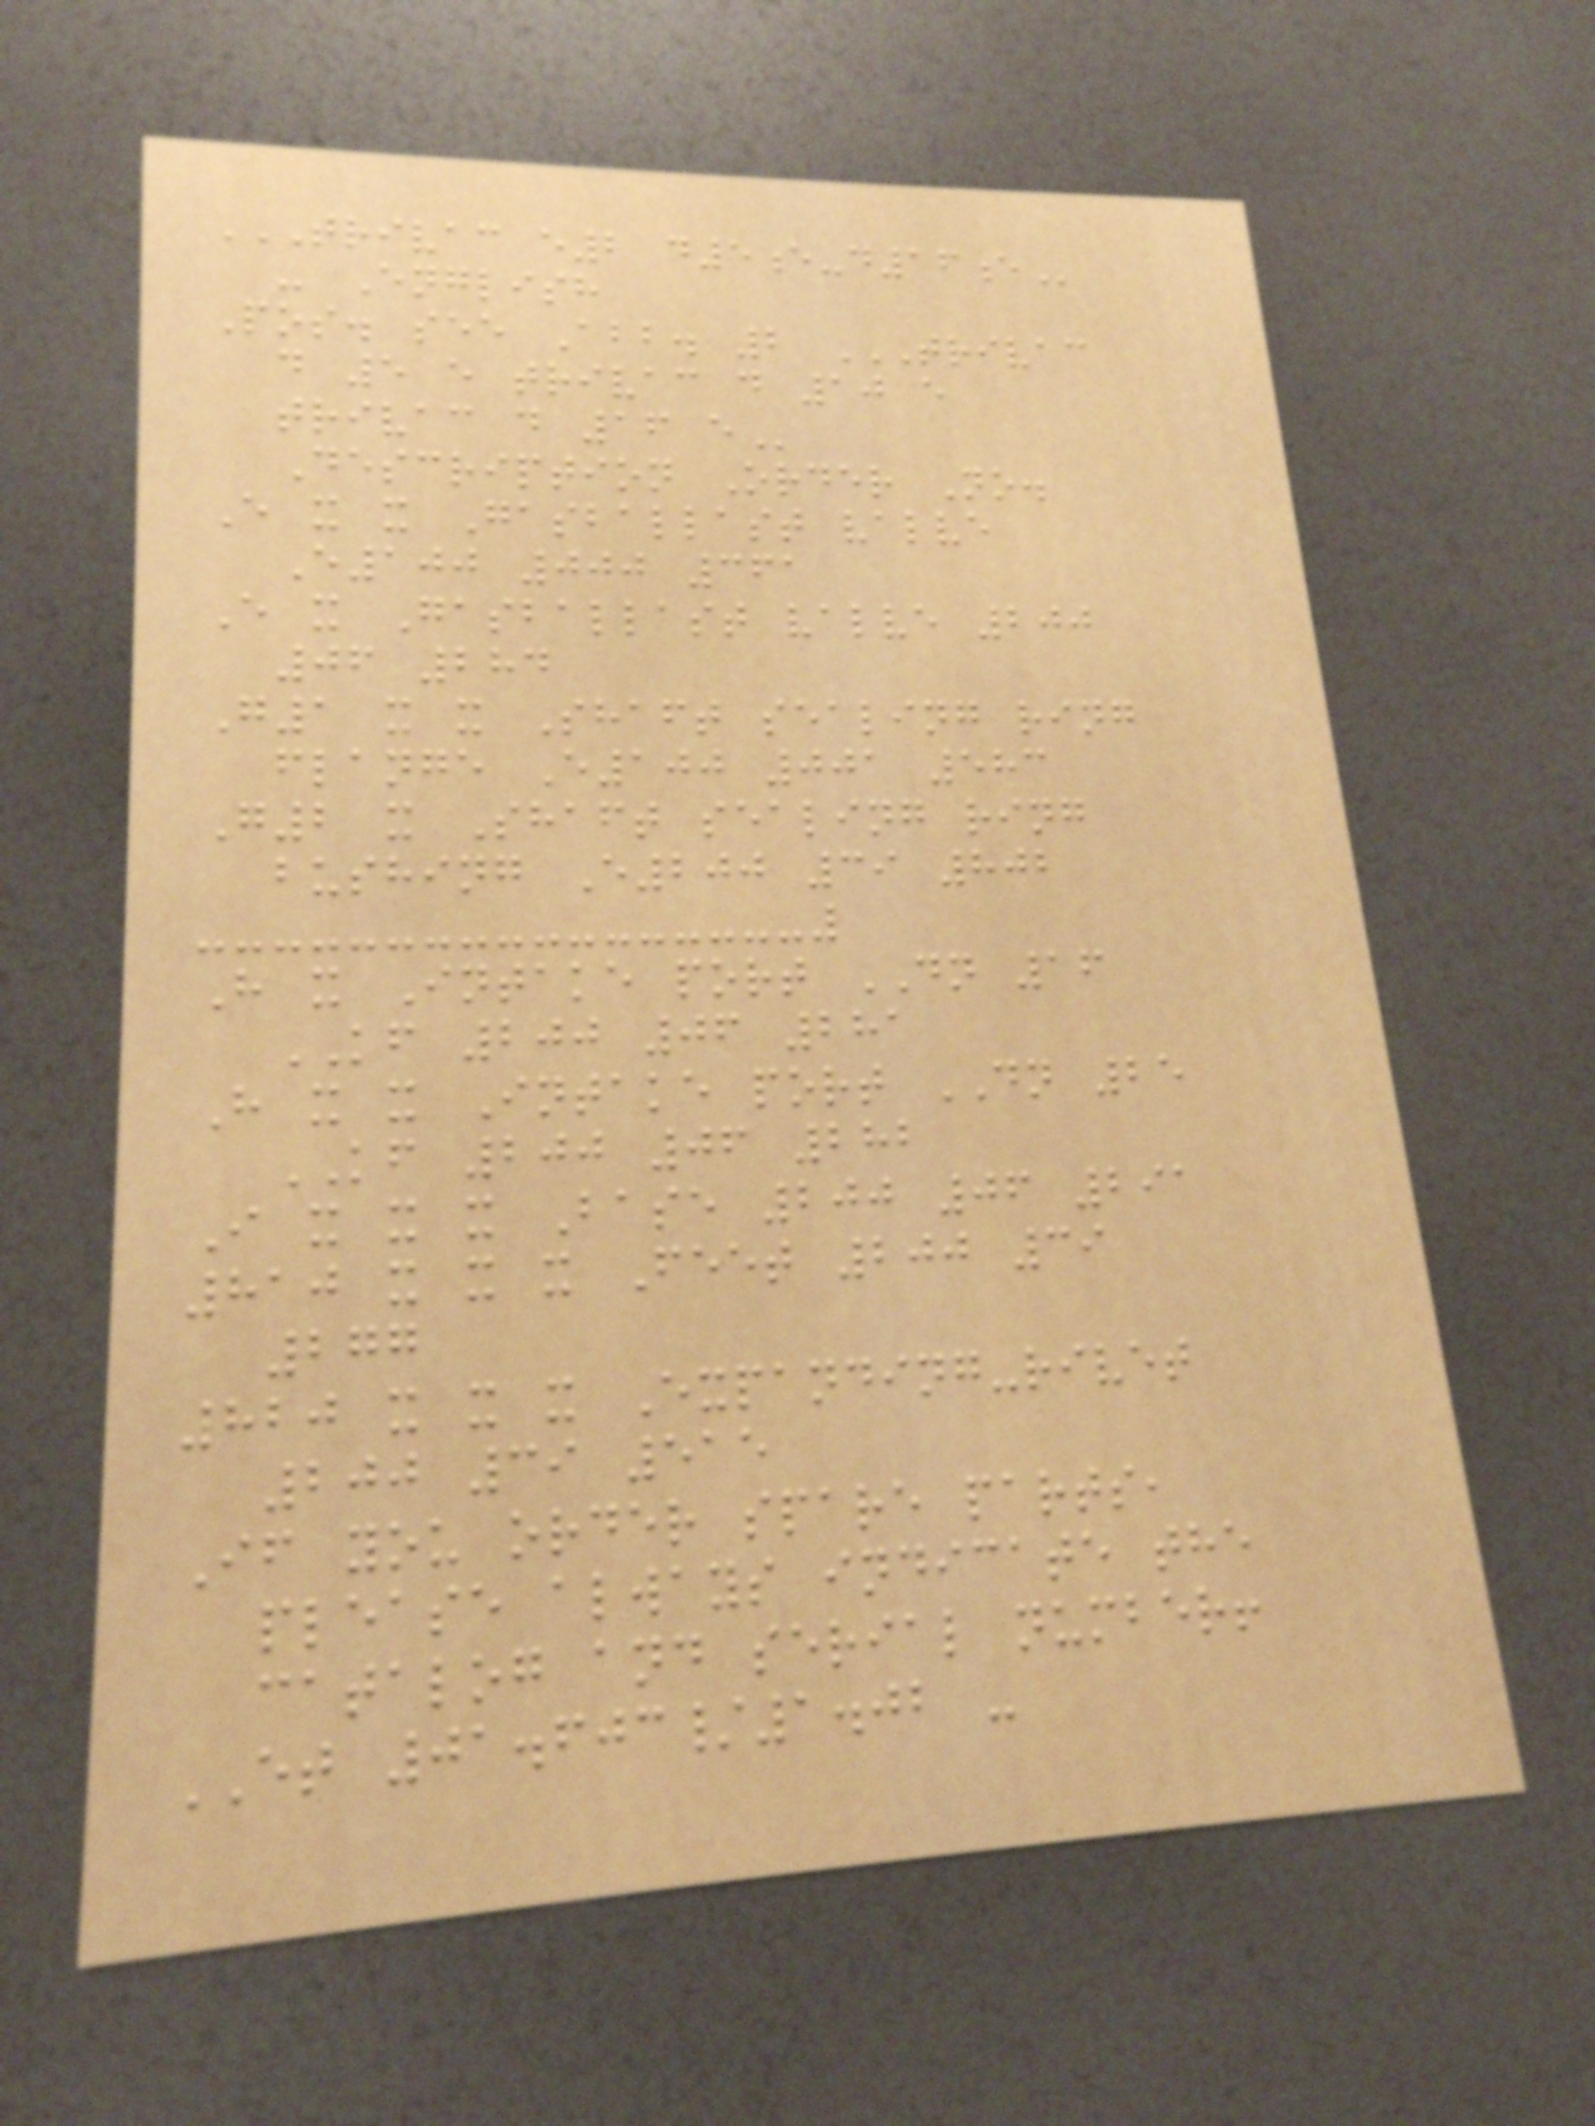TRIVAC E2 D5E-D16E
- English
Pos. see Abb. 2 TRIVAC
D 5 E TRIVAC D 10 E
TRIVAC D 16 E
Description Order No.
E x x Gasballast valve
E100 000 361
E x Gasballast valve 200
06 284
G1 x x Shaft sealing ring
flange E100 001 583
G2 x Shaft sealing ring
bushing E200 39 802
H x Intake port DN 16
KF 200 06 281
H x x Intake port DN 25
KF 200 06 282
I x x x Base 200 06 291
810 x x x Feet 200 39
277
820 x x x Expanding-rivet
200 39 515
If you order spare parts,
please always indicate the
catalog and serial number!
ET 01.603/1.02 -
